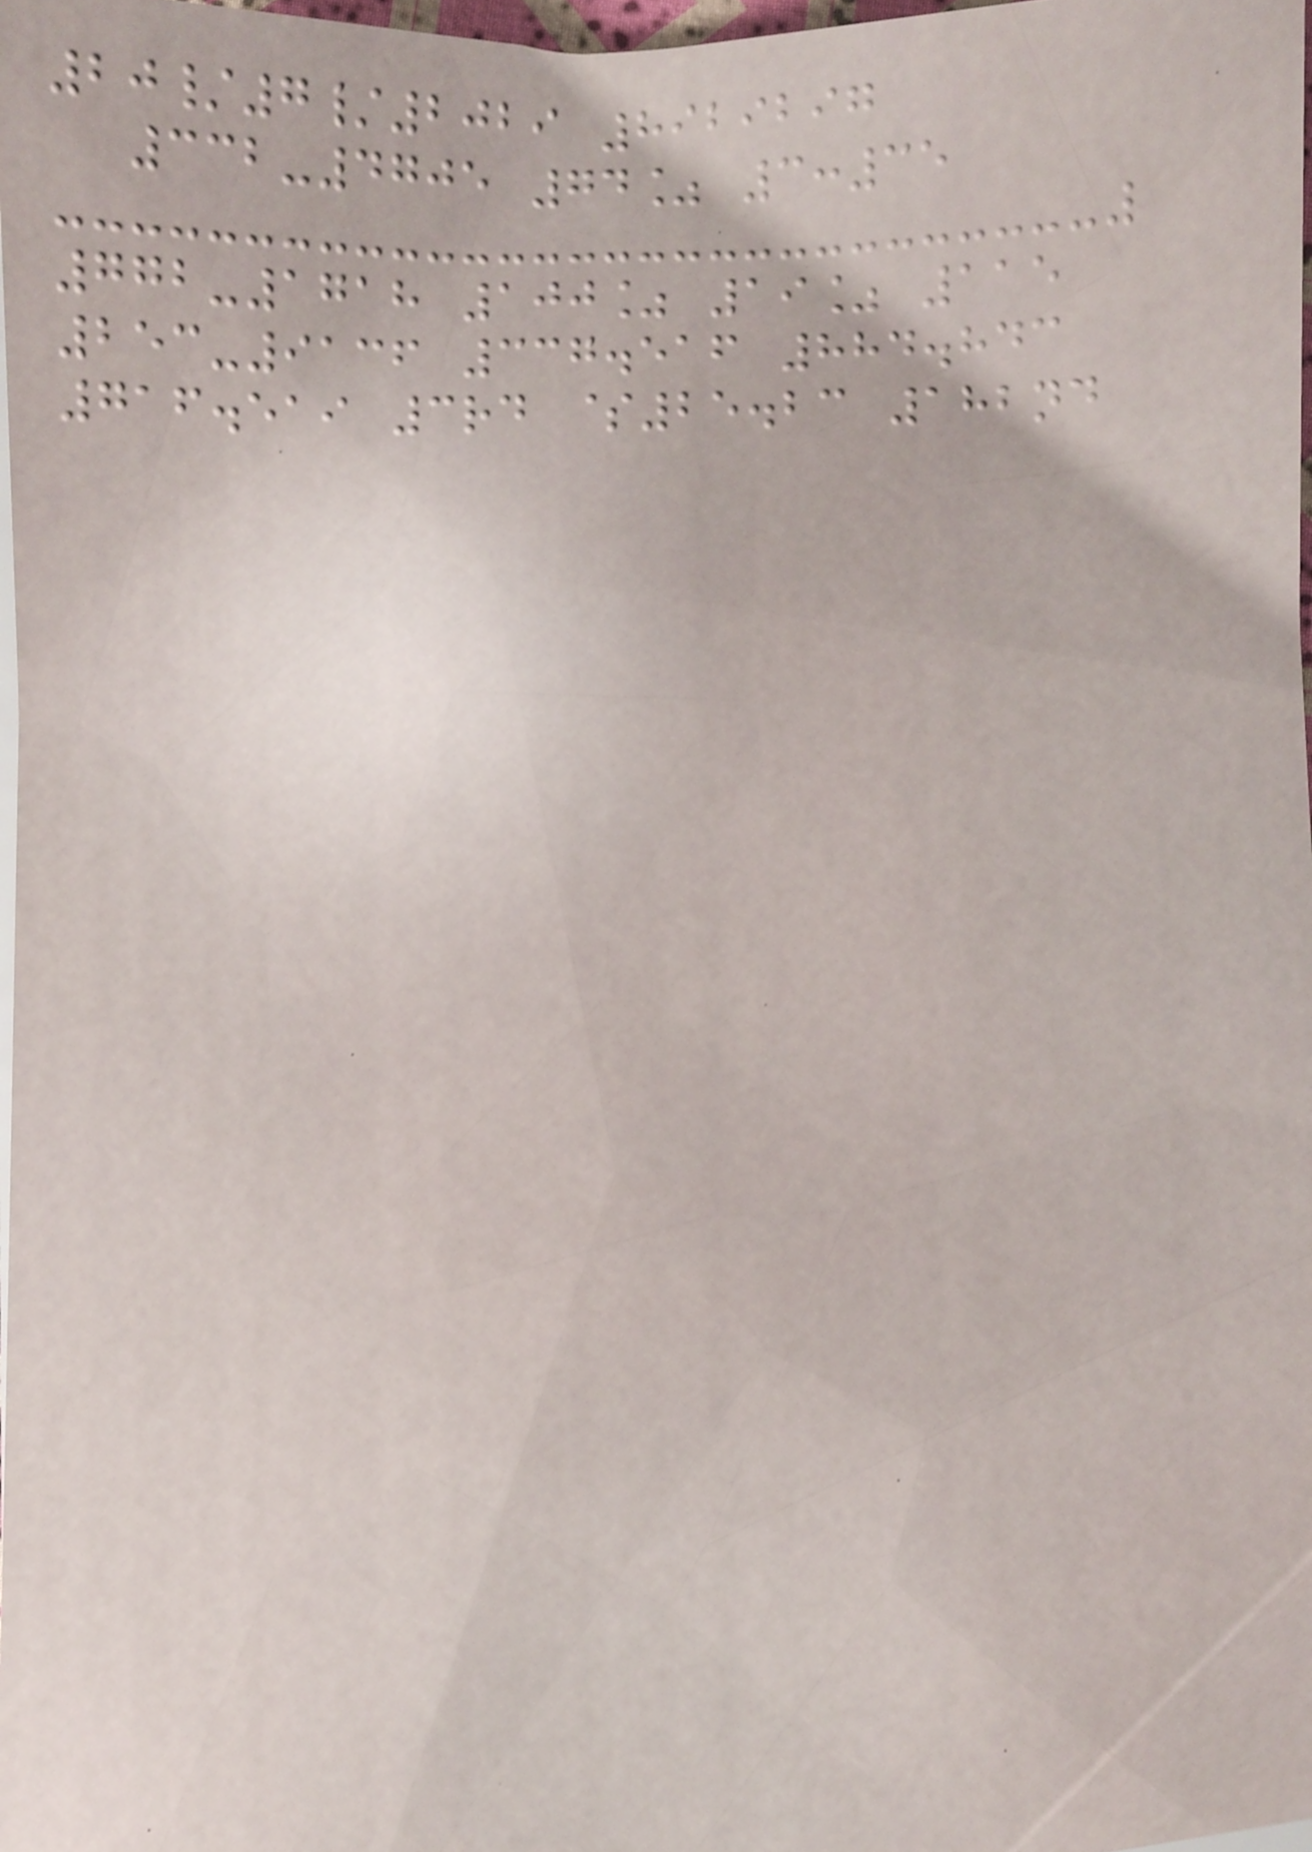20/7/2029 8929297
332-4705 74% 3:35
772-1718 100% 19% 115
253-9136 337.516 884.843
716.519 3rd $25.23 182nd
